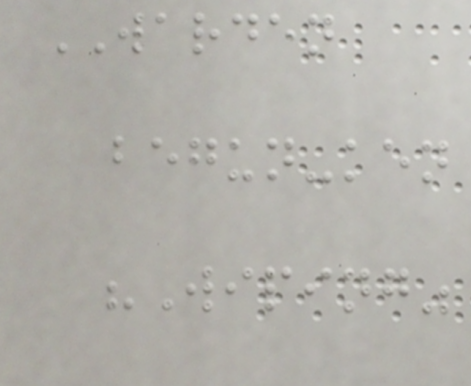WARDEN
begun-ken
"Wiping"
